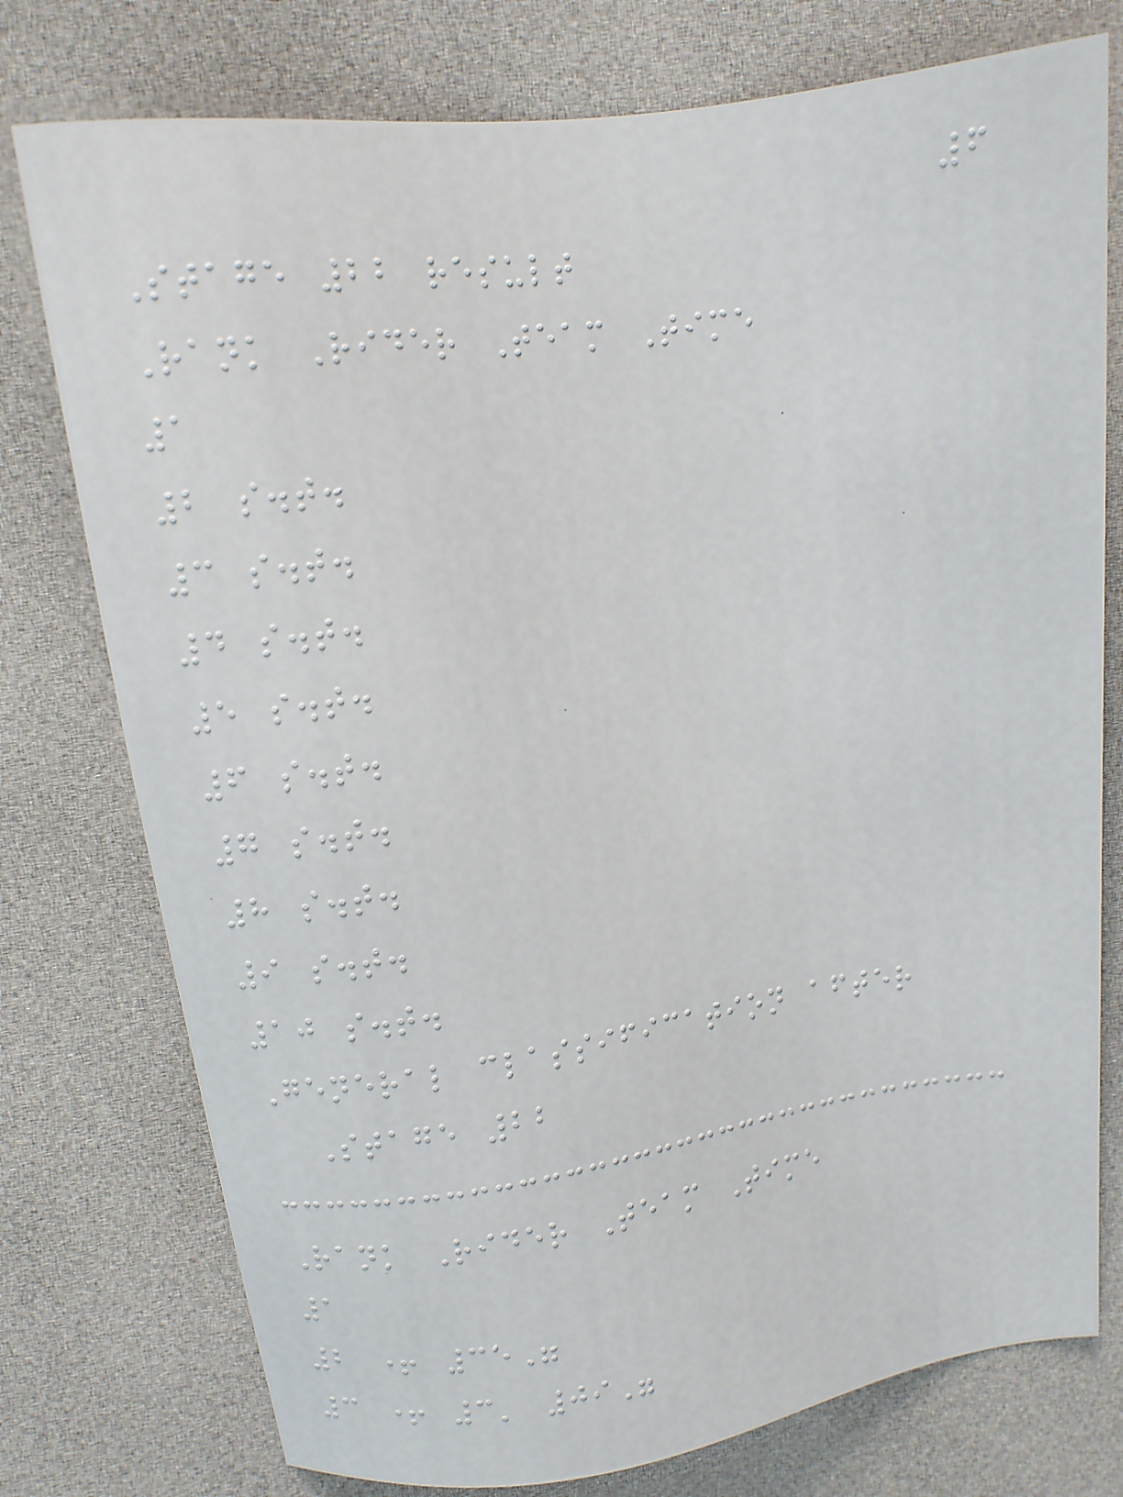6
Stage 22 result
Rank Rider Team Time
1
2 s.t.
3 s.t.
4 s.t.
5 s.t.
6 s.t.
7 s.t.
8 s.t.
9 s.t.
10 s.t.
General classification after
Stage 22
Rank Rider Team Time
1
2 + 35"
3 + 3' 09"
